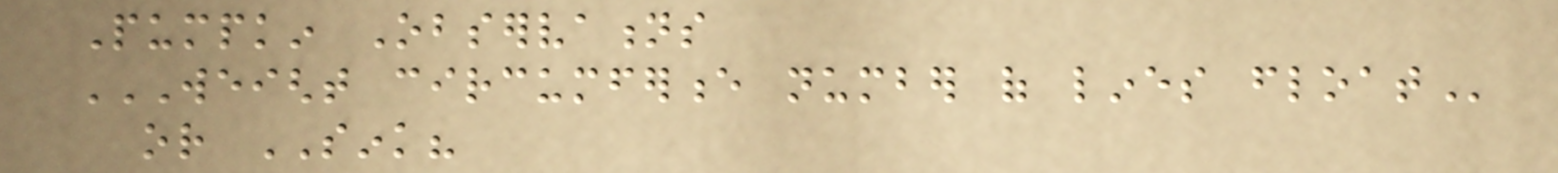Pumpkin Observations
WEIGHT CIRCUMFERENCE NUMBER OF LINES FLOAT
or SINK?
